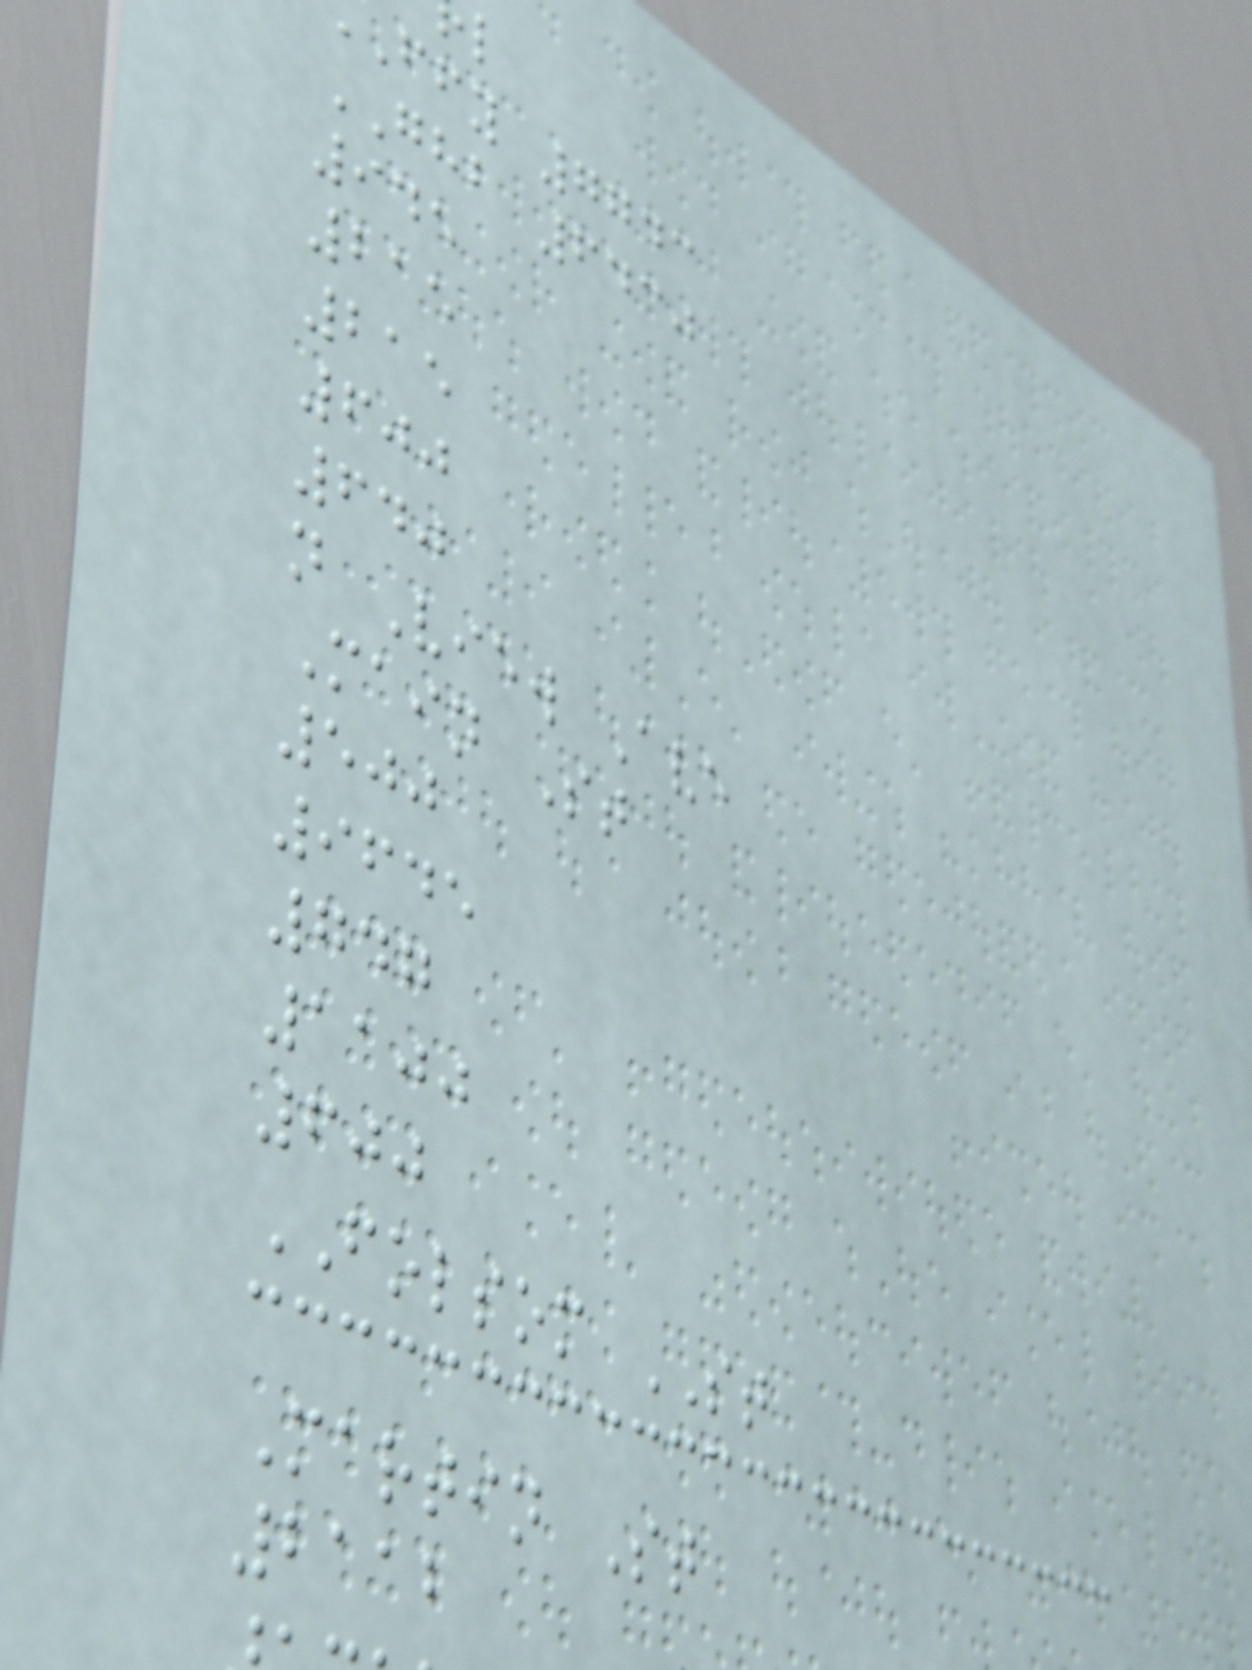ffy 7743
GHB 6430
945
215
215
600
640
n View Ave
Main St
500
9645
747
1100
600
FOLSOM ST
Martin St
2112
